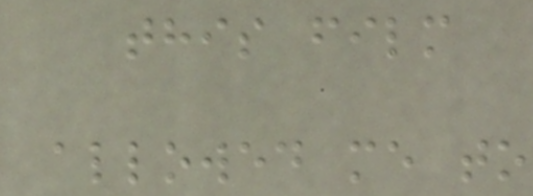this film
allowed me to
